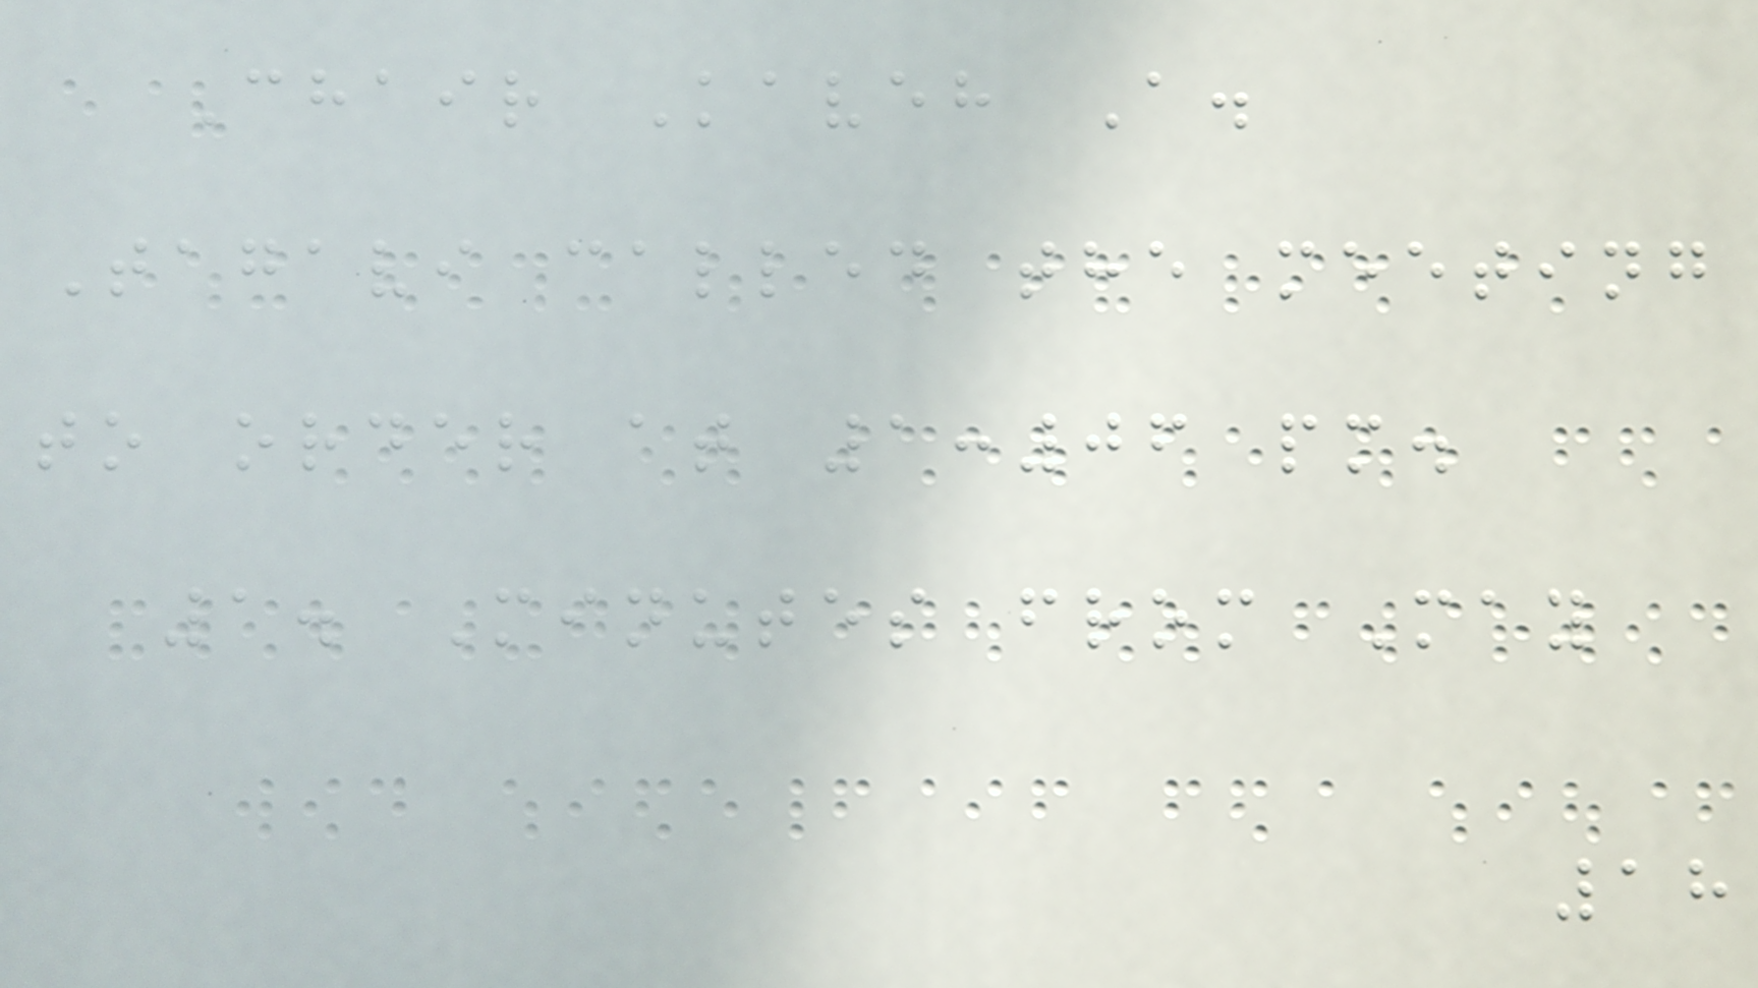Chair Kaveh A.
Tagavi called the meeting
to order at 1:06 pm.
1. Minutes from May
18
